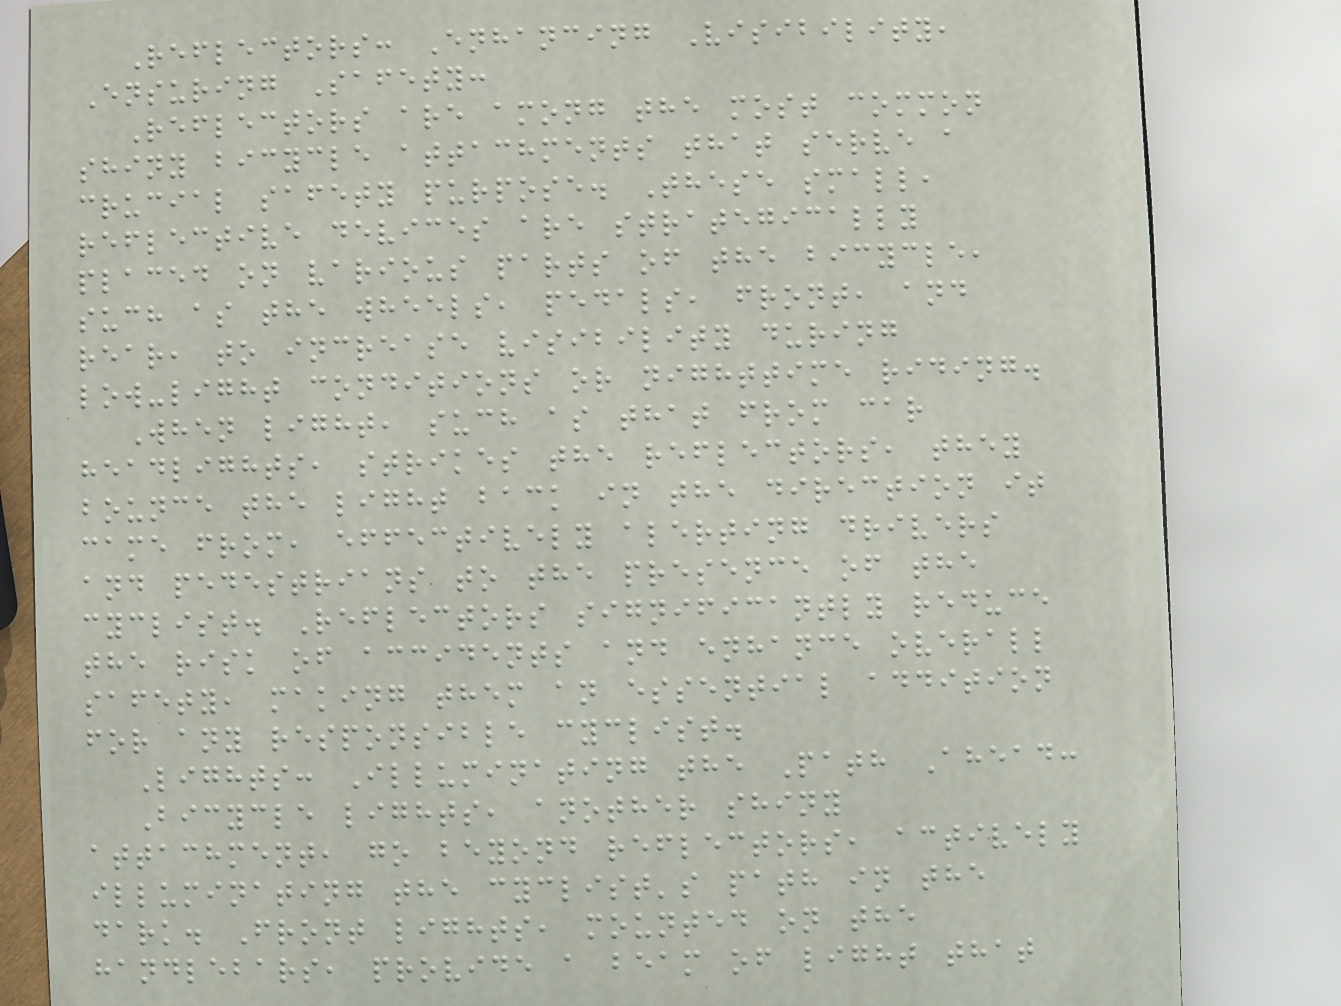Reflectors: Enhancing Visibility,
Ensuring Safety:
Reflectors are among the most common
shiny bicycle attachments that serve a
crucial safety purpose. These small,
reflective devices are strategically
placed on various parts of the bicycle,
such as the wheels, pedals, front, and
rear, to increase visibility during
low-light conditions or nighttime riding.
When light, such as that from car
headlights, strikes the reflectors, they
bounce the light back in the direction it
came from, effectively alerting drivers
and pedestrians to the presence of the
cyclist. Reflectors significantly reduce
the risk of accidents and enhance overall
safety, making them an essential addition
for any responsible cyclist.
Lights: Illuminating the Path Ahead:
Bicycle lights, another shiny
attachment, go beyond reflectors, actively
illuminating the cyclist's path in the
dark. Front lights, mounted on the
handlebars, provide a beam of light that
